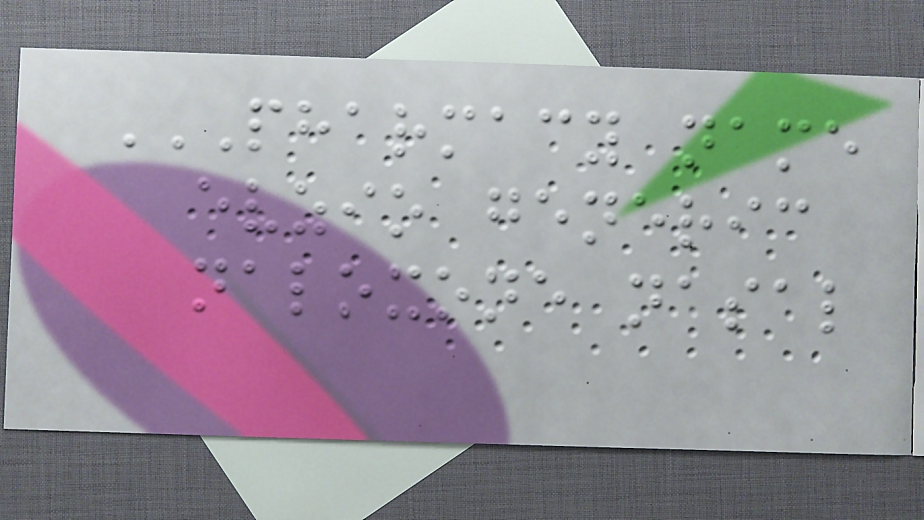PHARMACY NAME
EVZIO GENERIC
NALOXONE NASAL
